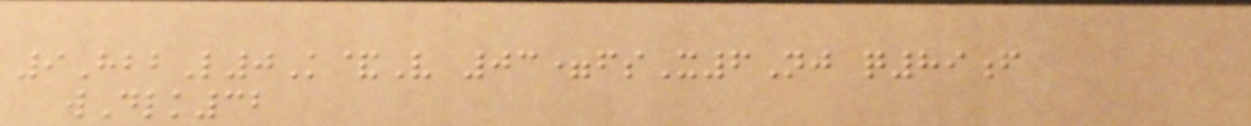9HbbL0K&V 03=fsX6Nj q89f
wDlk32
